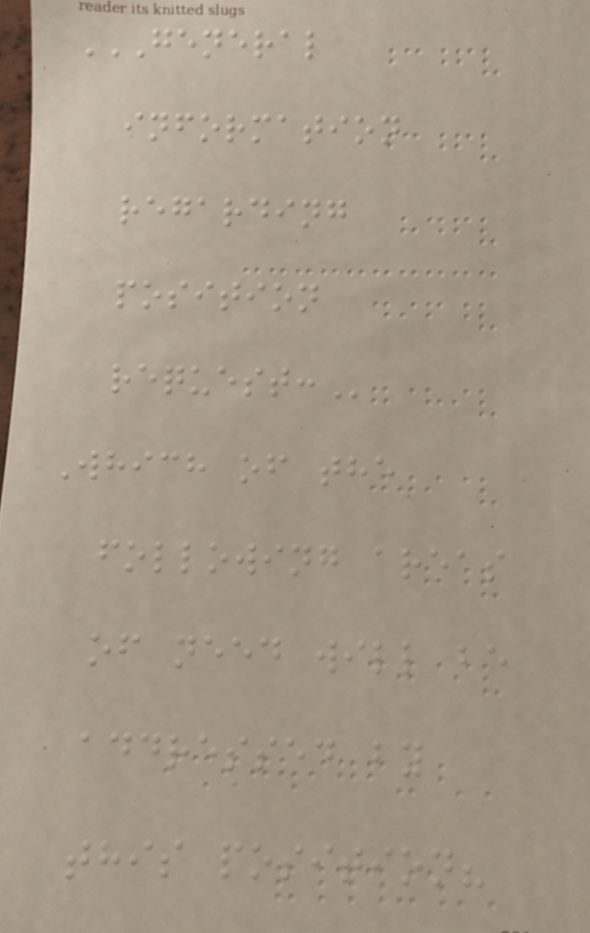GENERAL
INFORMATION
REGARDING
POSITION
REQUEST:
Which of the
following areas
of need will be
addressed by
this position?
